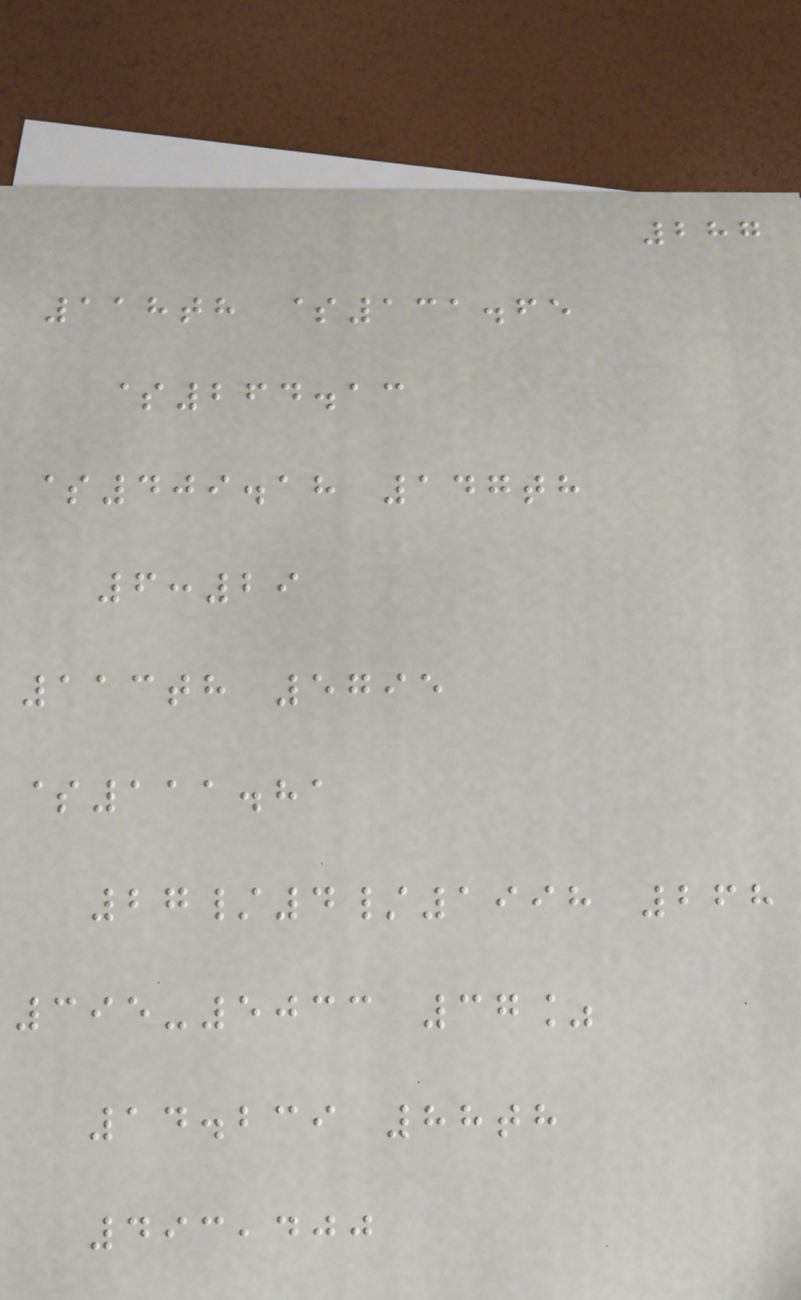287
118th $131.65
$264.13
$409.18 147th
6:29
113th 5795
$111.81
27/4/1998 268
395-5033 37%
14.239 88th
493,400
